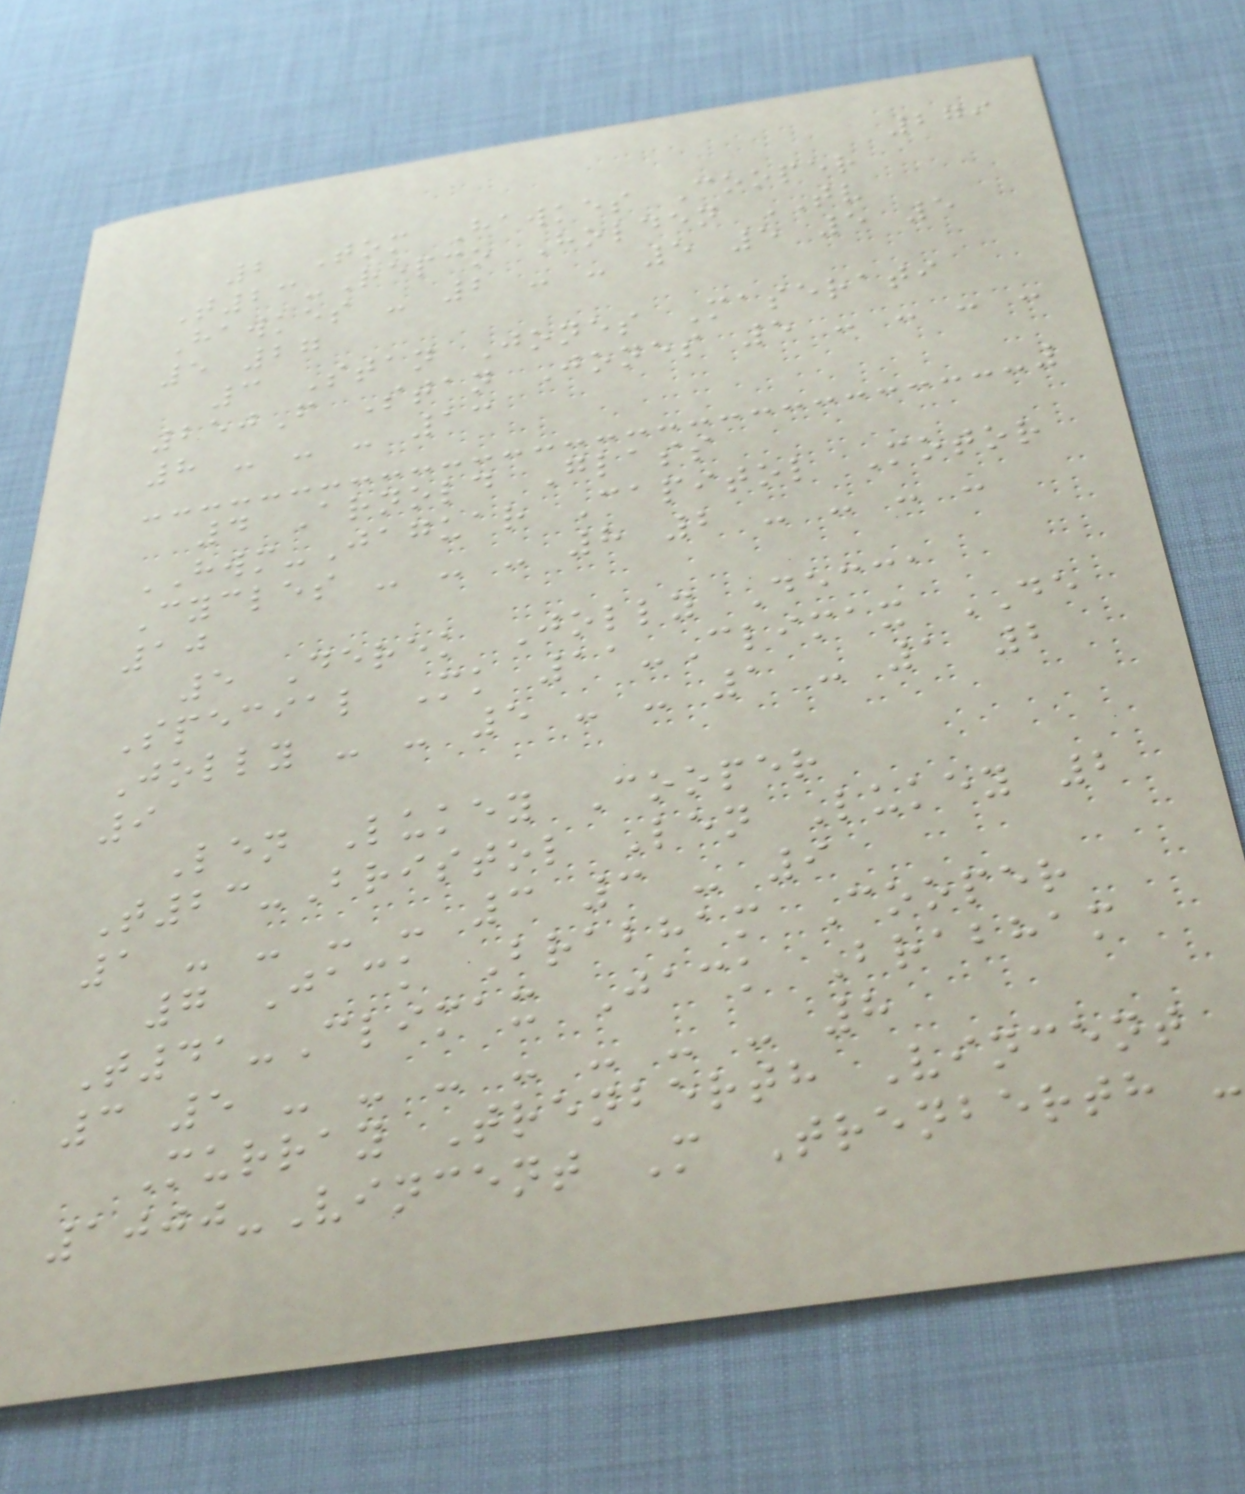279
2 Tom Hawkes Cooper
T23-Repco Holden TV
Hawkes - 2 - - 5 5 5 5
5 27
3 Stan Jones Maserati
250F Stan Jones 5 - - - -
8 - - - 13
4 Arnold Glass
HWM-Jaguar Capitol Motor
Cycles - - - 8 2 - - - -
10
5 Derek Jolly Decca
Special Mk 11-Climax DE
Jolly - - 5 - - 1 - 1 2
9
Len Lukey Cooper
T23-Bristol Len Lukey 2
1 - - - - 3 3 - 9
7 Jack Brabham Cooper
T41-Climax Jack Brabham
3 5 - - - - - - - 8
Murray Trenberth Vincent
1000-Vincent M Trenberth -
